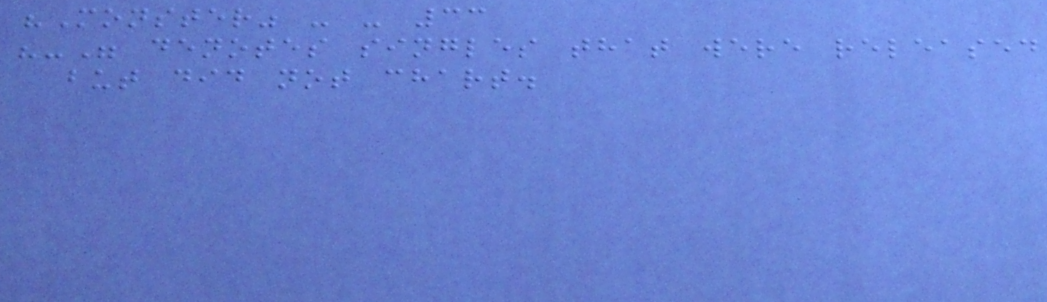"Monster" - - 33
"-" denotes singles that were released
but did not chart.
